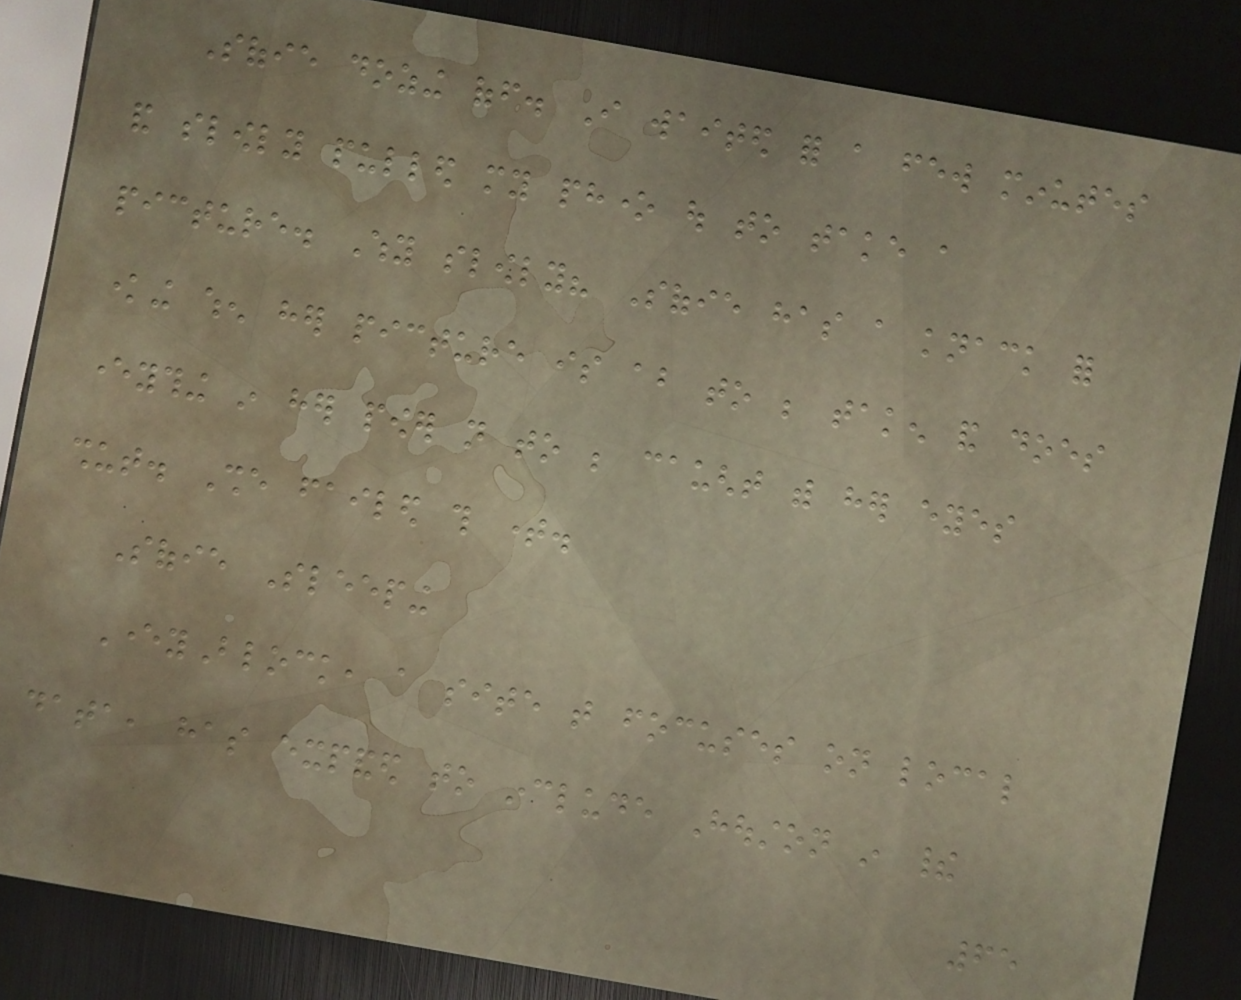Sofie dozing off. I waited for a few minutes
and slowly pulled my phone out to take a
picture. Why slowly? Sofie has a knack for
knowing when her picture is about to be taken and does
everything in her power not to be caught with her eyes
shut. She failed this time.
Sofie Sleeping
EveryBlock, a site that focuses on local
data, has expanded to include Houston in their
65
